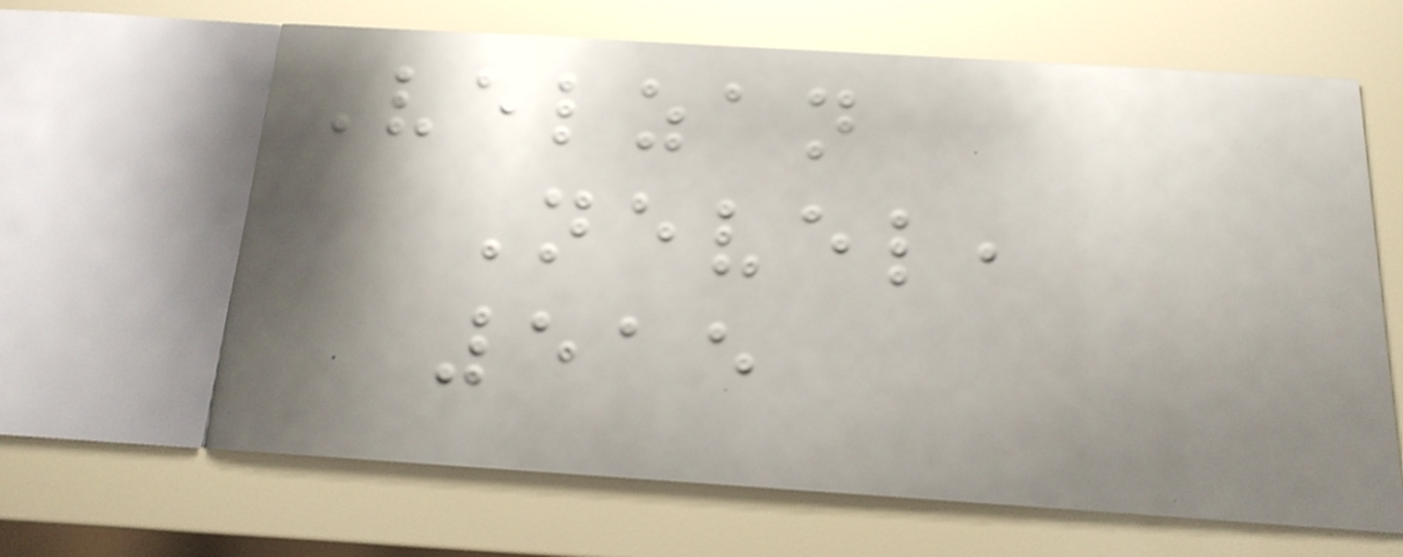Velzan
Nevel,
515
